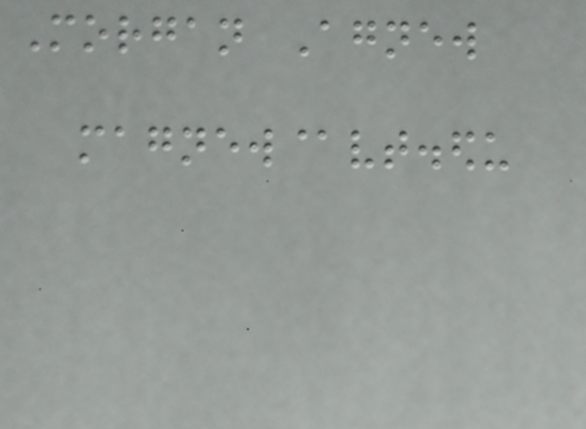Morgan Agnew
magnew@vt.edu
